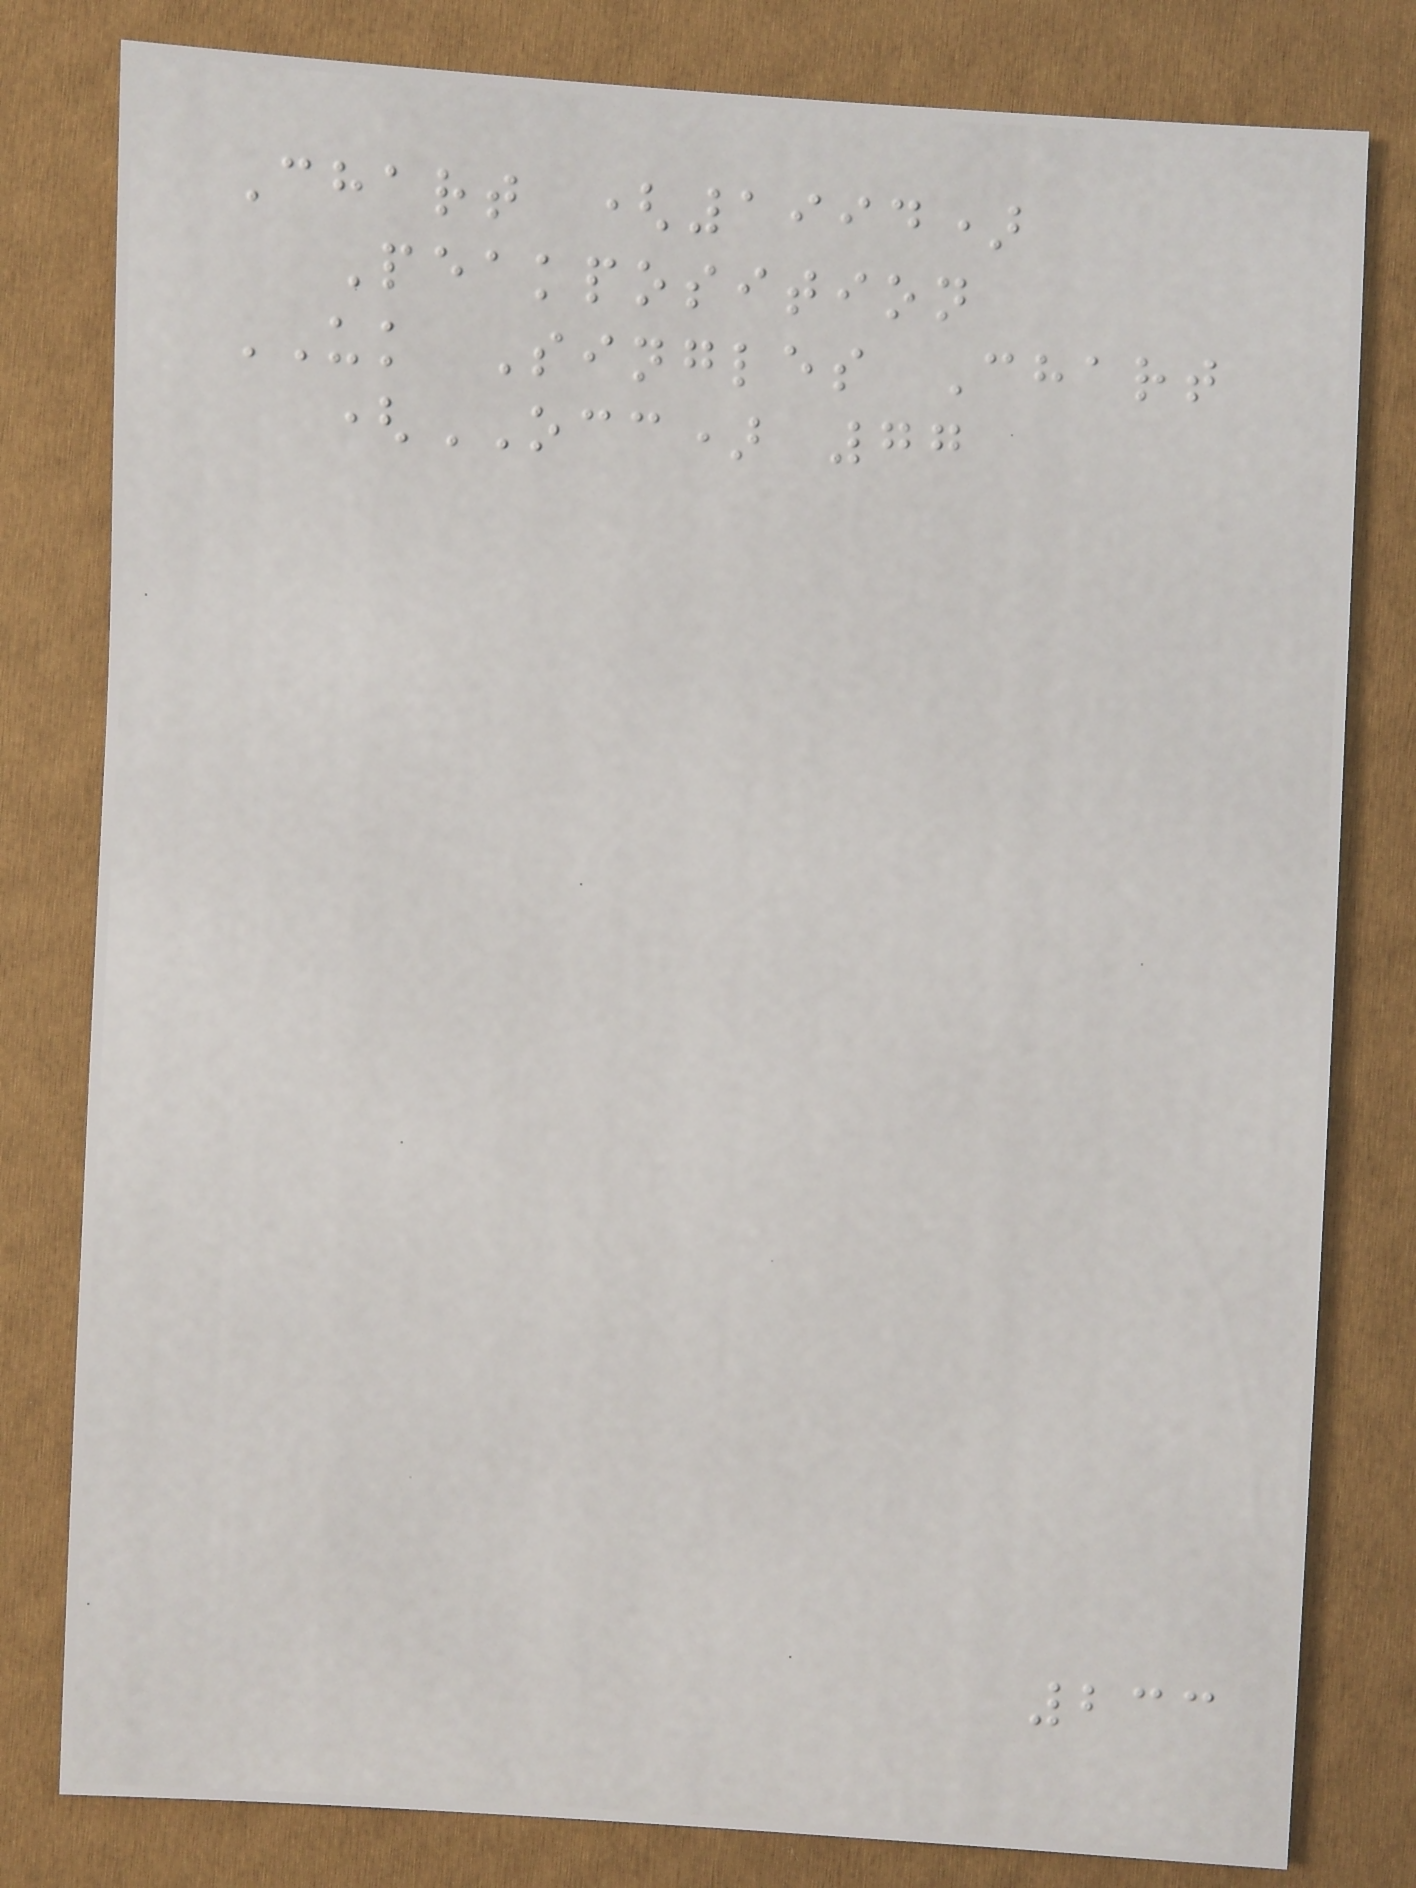Chart (1994)
Peakposition
UK Singles Chart
(OCC) 77
233
